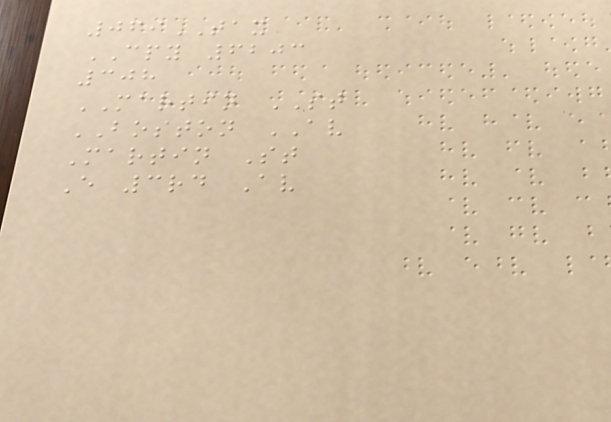069TAX
CPY 6203
308
MARTIN ST
BOSTON AV
Martin St
E 3rd Av
